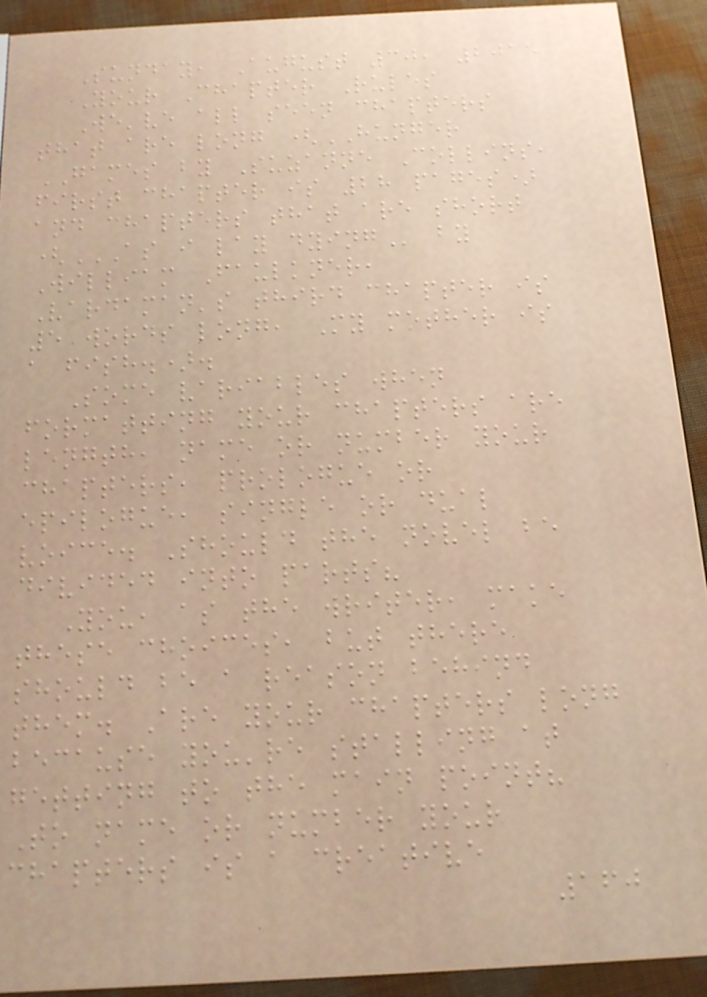Sunday, August 30, 2015
Your Chapter Rules
We've all seen chapters
that are long (HUNGER
GAMES by Suzanne Collins,
first chapter is 28 pages)
and chapters that are short
(AS I LAY DYING by
William Faulkner,
Vardaman's third chapter is
5 words long, My mother is
a fish.).
Some variables when
formatting your chapters are
length, name or number your
chapters, prologue or
epilogue, single or dual
voice. Should the novel be
divided into parts?
You, as the writer, make
these choices, but there
should be a reason behind
them. Are your chapters long
because you're stalling at
getting to the main point?
To name or number your
chapters is a creative
160
